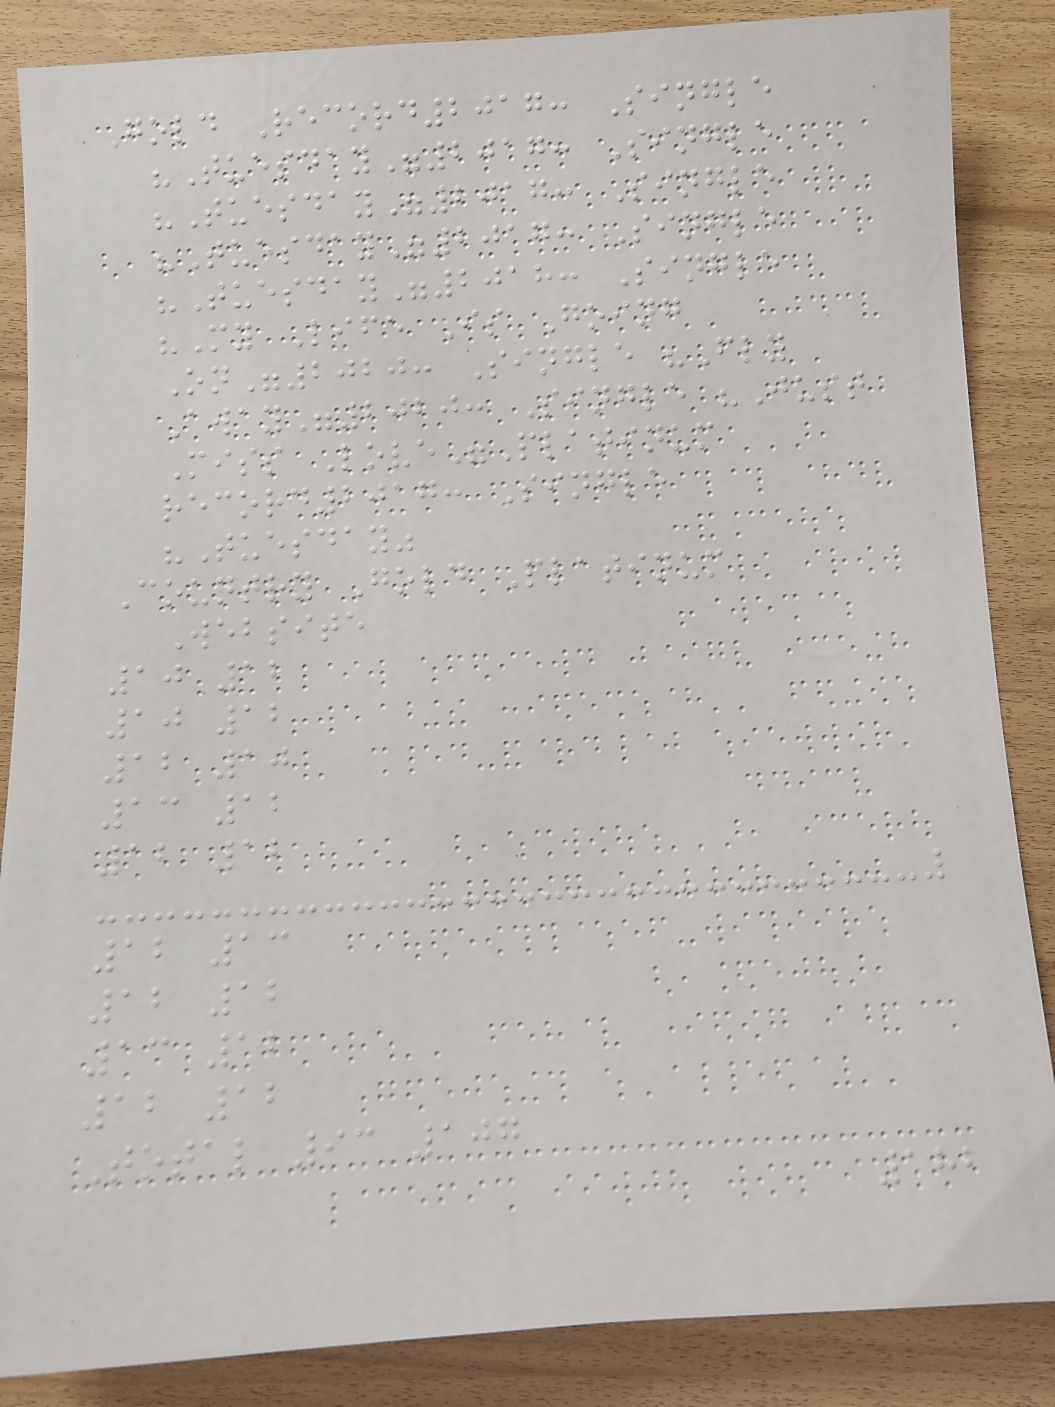Gold Record2017: Single
"Tuesday"2017: Single
"Tuesday"2017: Single
"Tuesday"2017: Single
"Tuesday"2018: Single
"My Life Is Going
On"2020: Single "Fly
Away"2020: Single "Just
Miss Love"Platinum
record2017: Single
"Tuesday"
Country Gold Platinum
Website
10 12
10 12
12 10
13 12
12 12
12 13
12 12
13 12
12 12
Total 93 107
182
